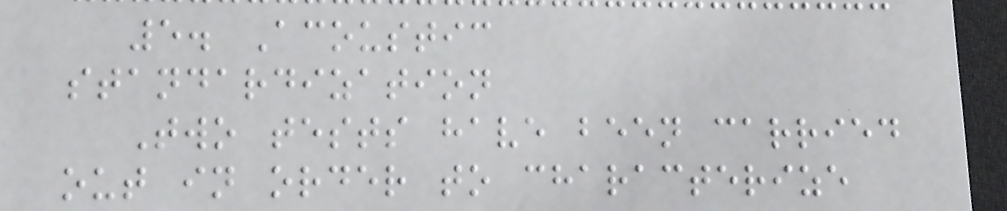5. Acoustic
standardization
Two tests have been carried
out in order to characterize
